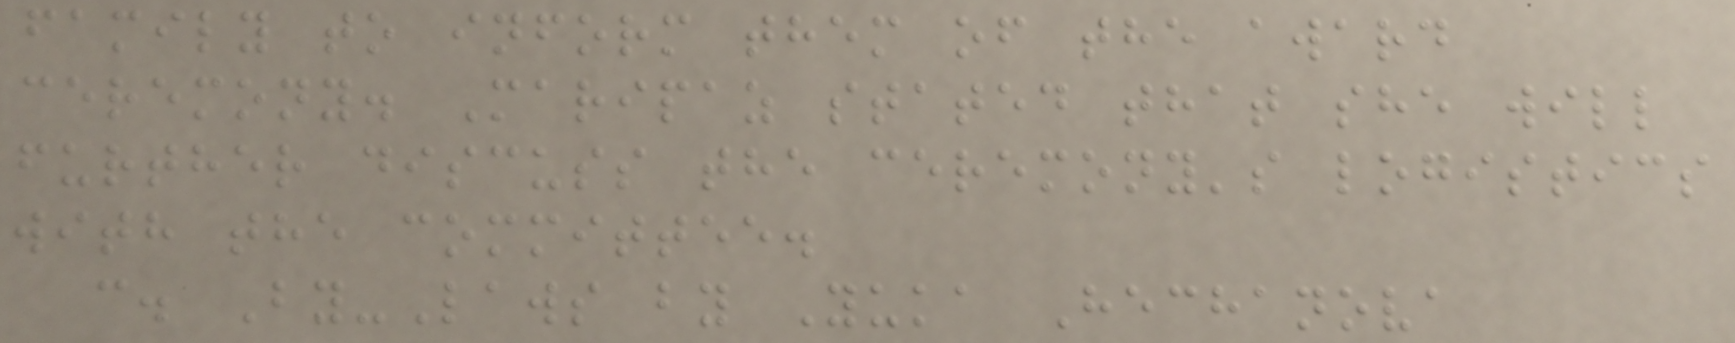family to inform them of the award
ceremony. Maripaz stated that she will
further discuss the ceremony's logistics
with the committee.
c. By-Laws by Yuka Hechanova
